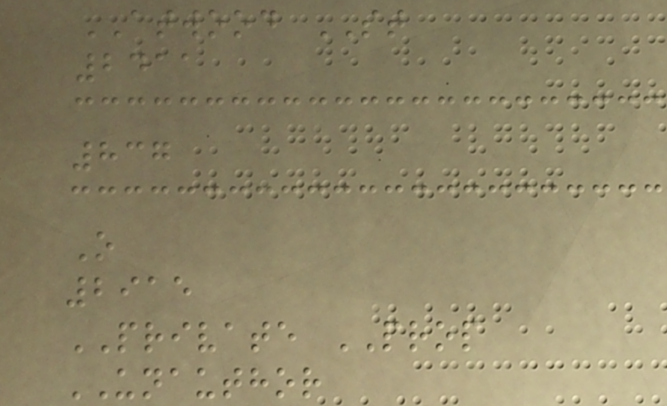ATWOOD ST
2411
837
O
2915
PRIVATE PROP
UNAUTHOR
